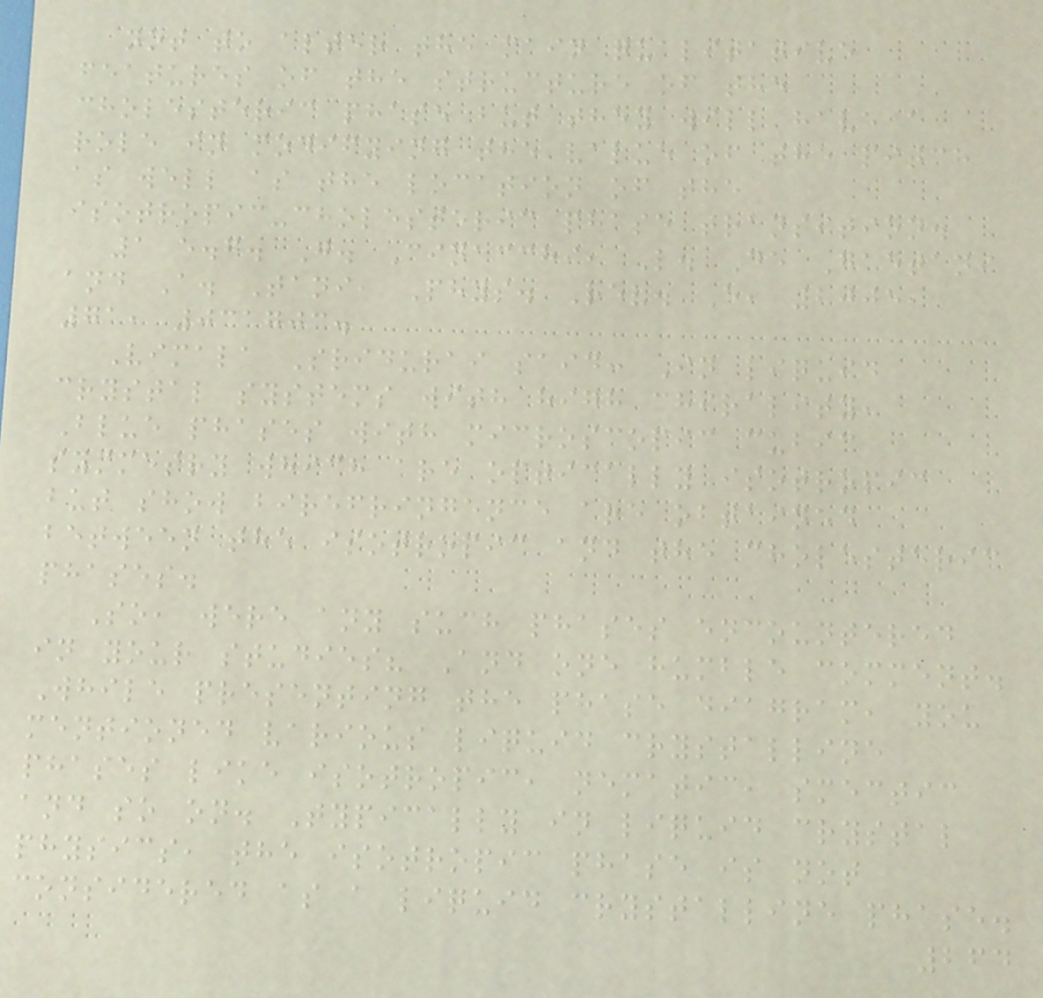not to alter the main qualitative
features of the structure of the
cholesteric phase but they will have a
role in modifying the value of the pitch
as well as the location of the
isotropic-cholesteric phase transition.
1 e.g. G. Cinacchi, L. De Gaetani
and A. Tani, Phys. Rev. E, 2005,
71, 031703.
Vimala Sridurai said: In liquid
crystal systems with high chirality,
Blue phases with microscopic cubic
symmetry which are optically isotropic
but show birefringence are obtained
between the isotropic and the cholesteric
phases.
So, were any such phases encountered
in your studies? And one humble comment.
While presenting the phase diagram, you
mentioned various liquid crystalline
phases like isotropic, nematic, smectic
and so on. Typically in liquid crystal
physics, the isotropic phase is not
considered as a liquid crystalline phase.
264
